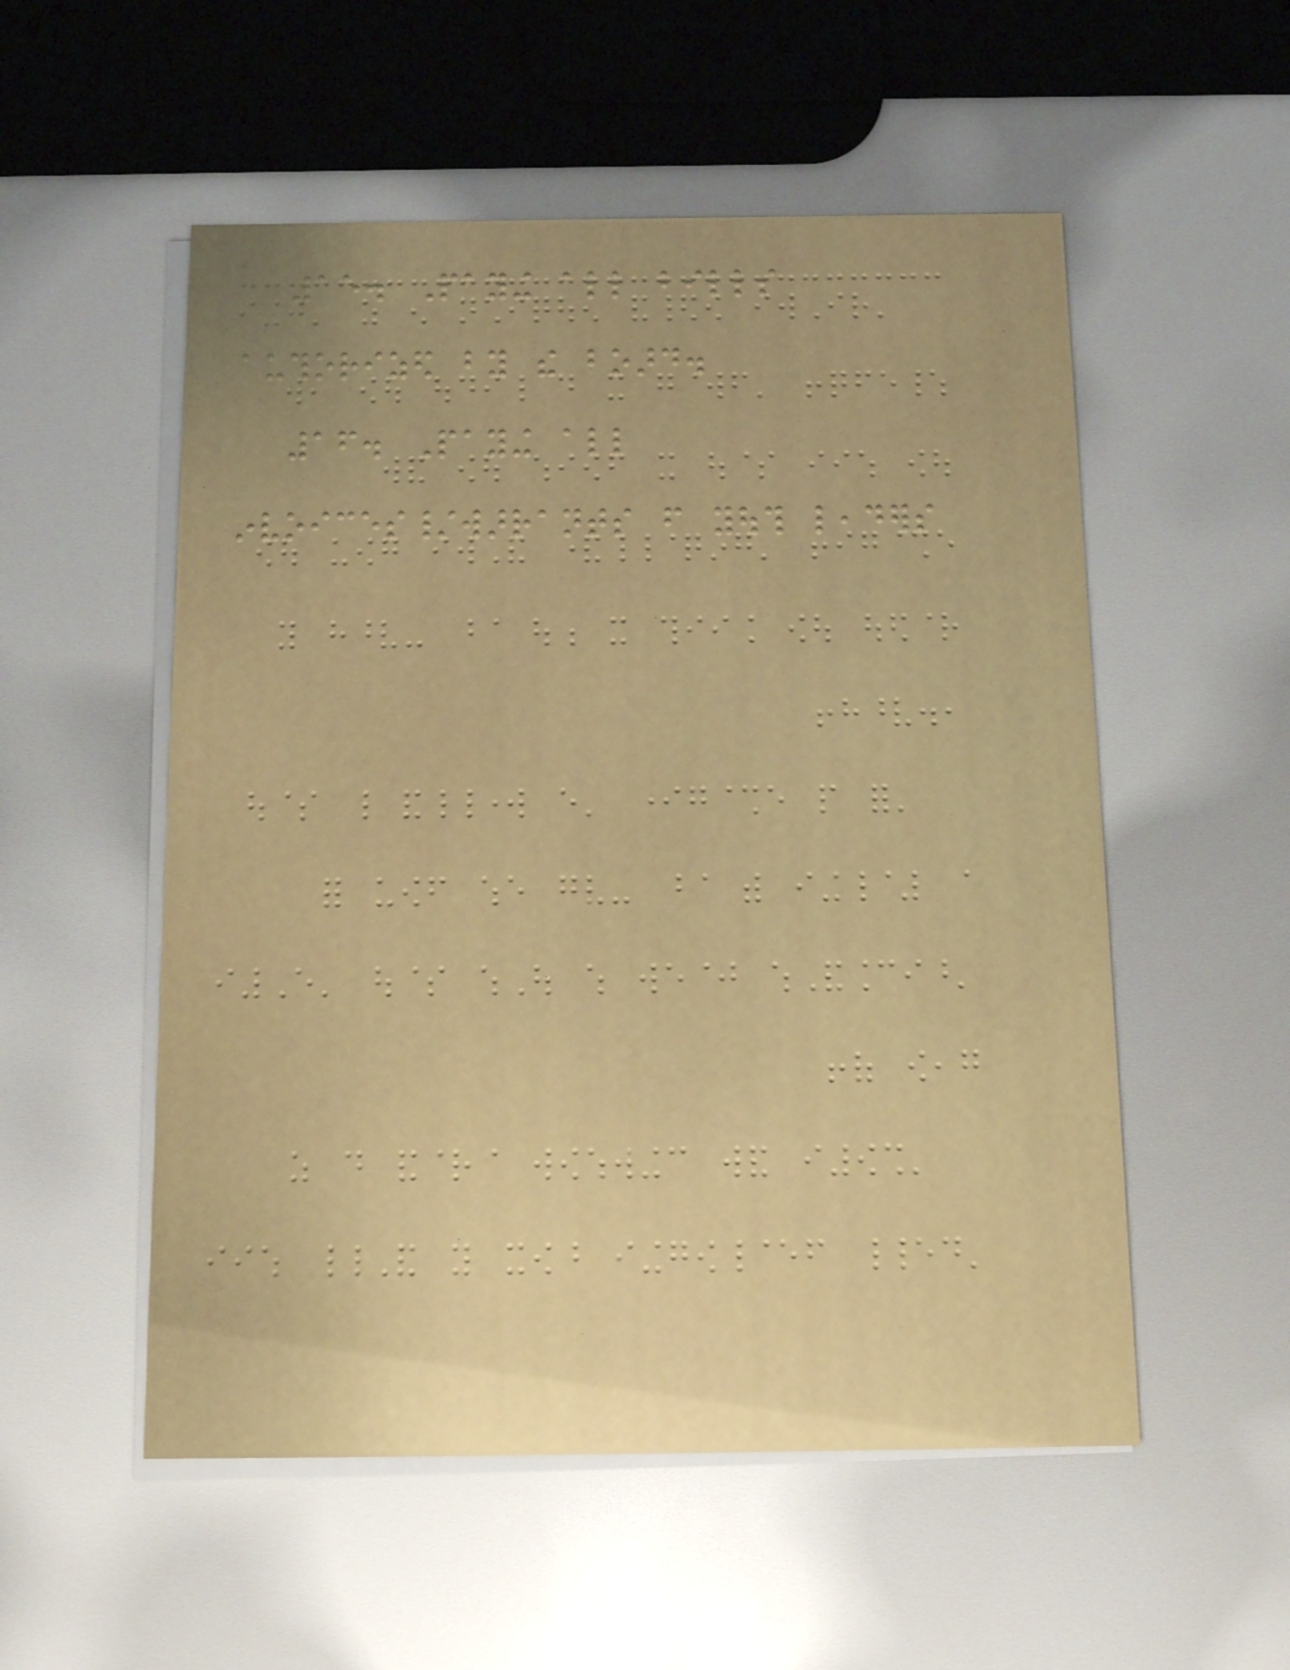15. Paying all bills
authorized by the board.
16. Paying all
invoices/warrants from youth leaders
